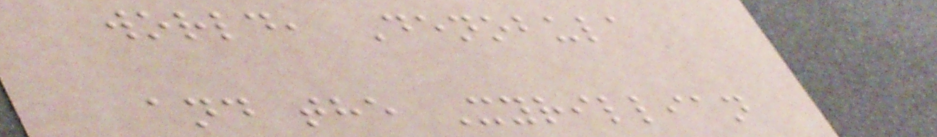world, Denobula
and the Xyrillian
